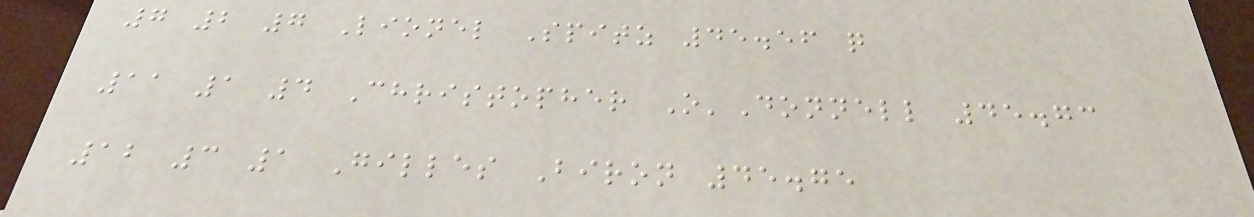7 2 7 Lionel Spitz 45.56 q
11 1 4 Christopher O'Donnell 45.73
12 3 1 Gilles Biron 45.75
